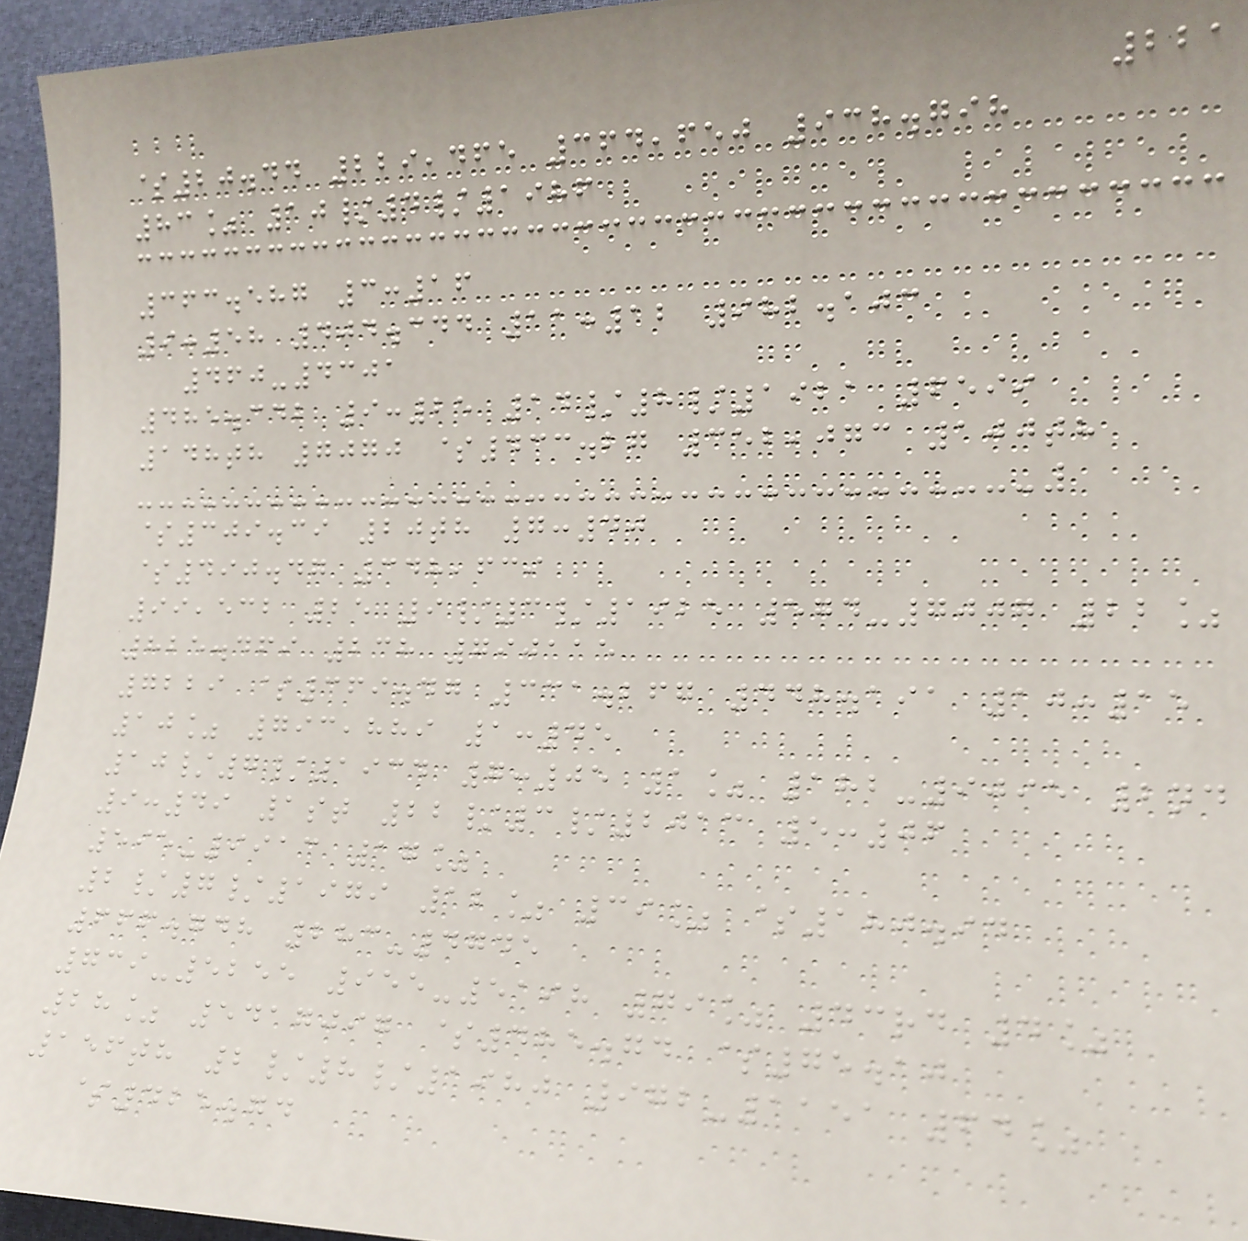221
$20.44 229,465 364,650 938.798
83% 10/4/1986
363.587 3:16
9:58 404.344 11:12 982.103
460-4301
485.342 9:25 14/8/1921 6599
148th 7070 $433.27 352,073 100th
$309.39 20th 7:40
$490.47 348,639
99,532 25 9/3/1925 574-7007 22%
825.469 238 790115
7229 $369.47 331.267 448.191 10:15
10% 793,889 1:45
10/7/1934 7:05 1% 182-9095 2nd
9:49 1st 22/3/2013 5:06
595-9913 17%
2/7/1979 12% 39% $180.94
666.748 283-4745
739-5255 955-5198 79% 43rd 4%
28% 5417097 $485.74 $75.10
156th 2/8/1980 972-1151 64%
$425.74
